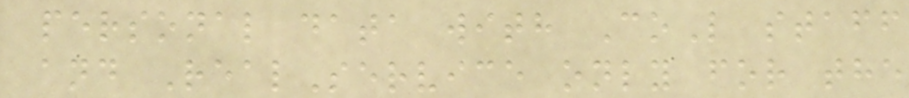personal data with CoL staff
and RealService only for the
